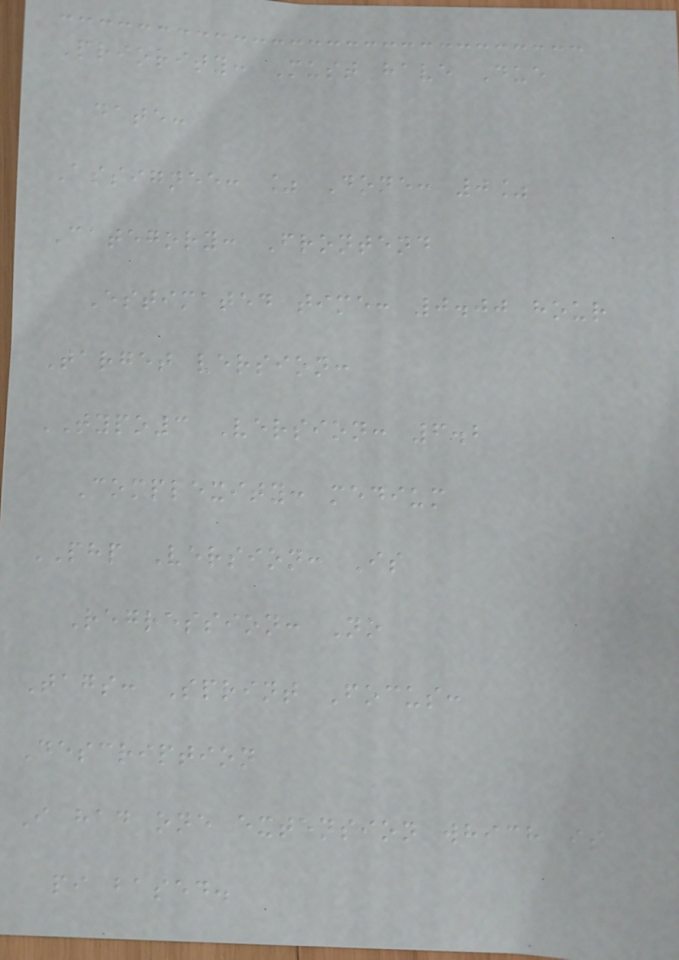Priority: Must have Due
date:
Assignee: % Done: 0%
Category: Frontend
Estimated time: 0.00 hour
Target version:
TYPO3 Version: 6.2
Complexity: medium
PHP Version: Is
Regression: No
Tags: Sprint Focus:
Description
I had one extension which is
pi based.
